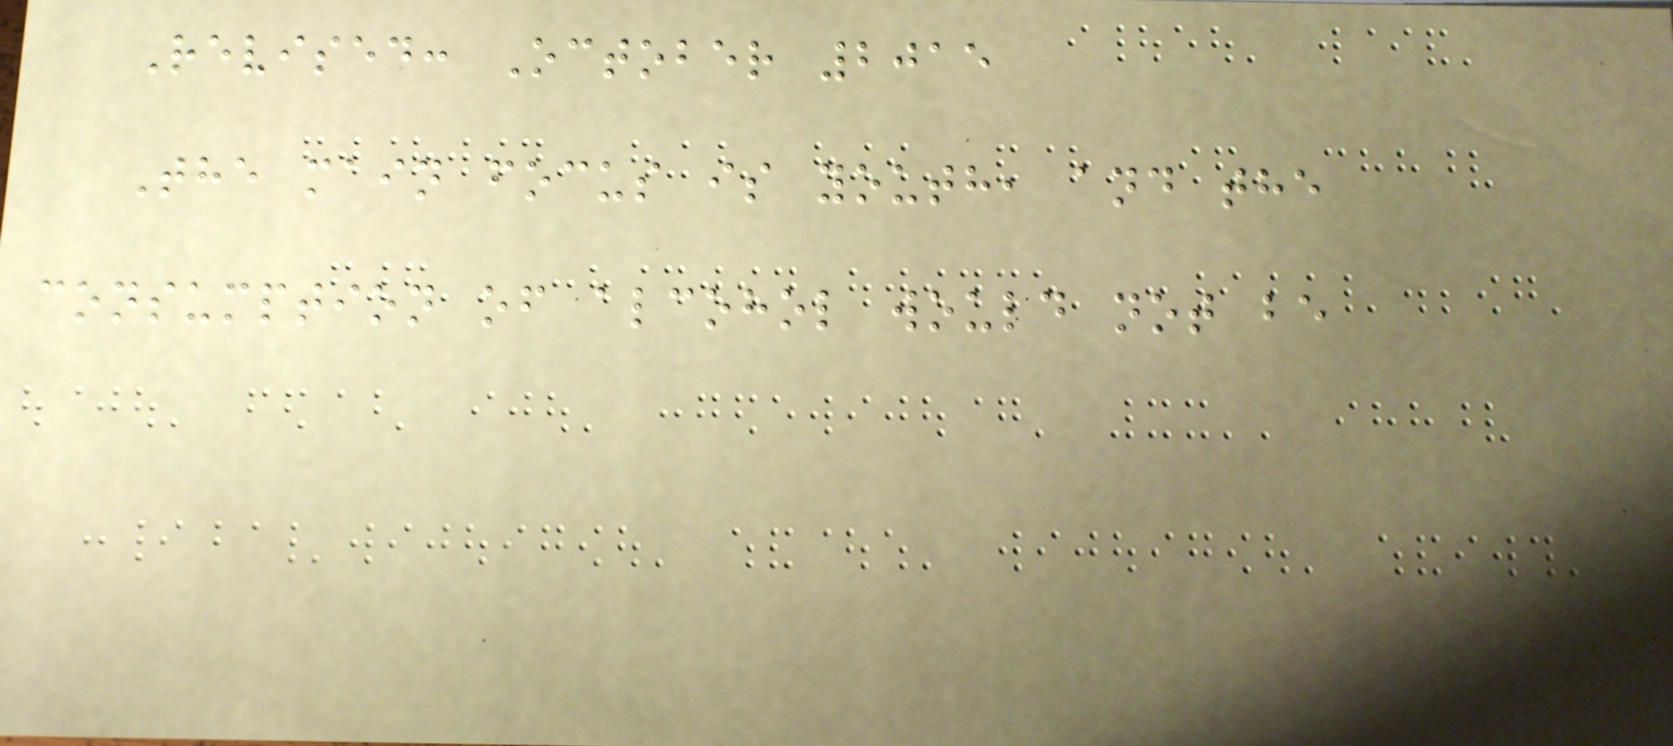Revised: October 2015
The main focus is youth, and the
consumption of alcohol would not be
